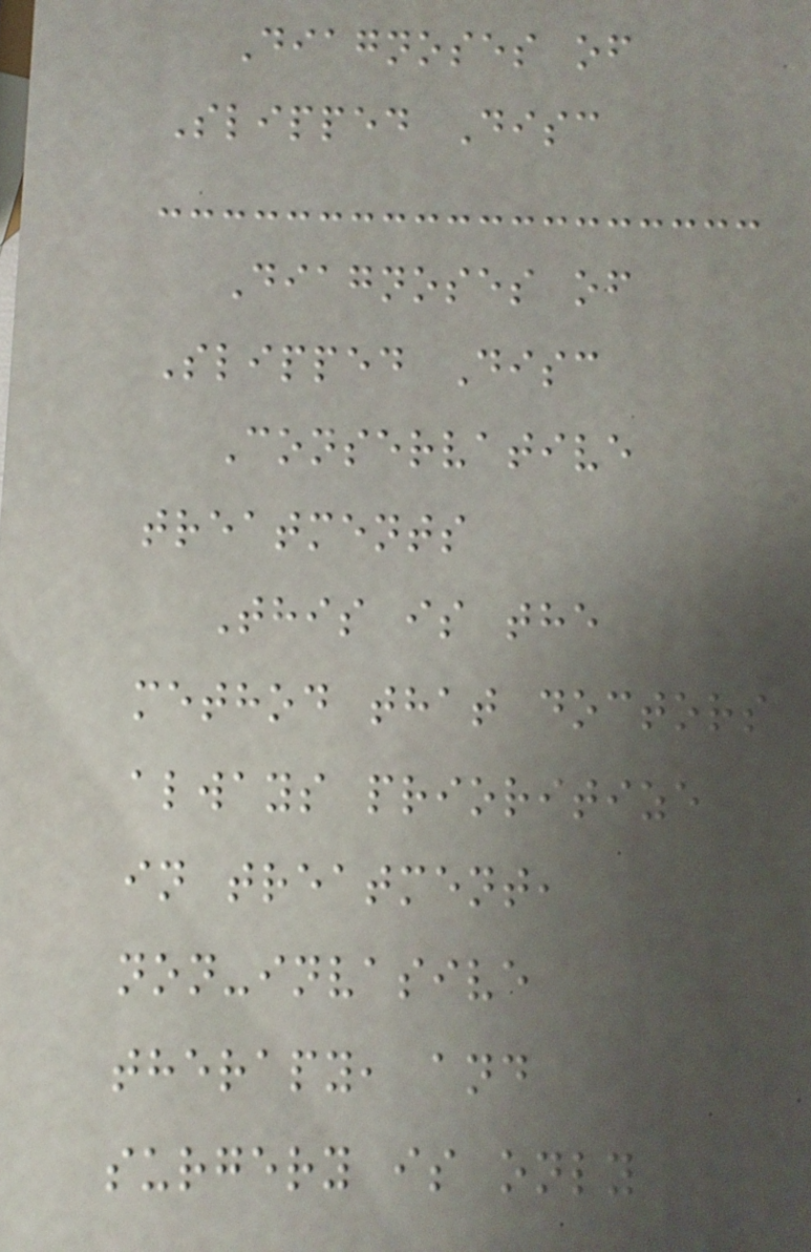Diagnoses of
Slipped Disc
Diagnoses of
Slipped Disc
Conservative
treatments
This is the
method that doctors
always prioritize
in treatment,
non-invasive
therapy, and
surgery is only
